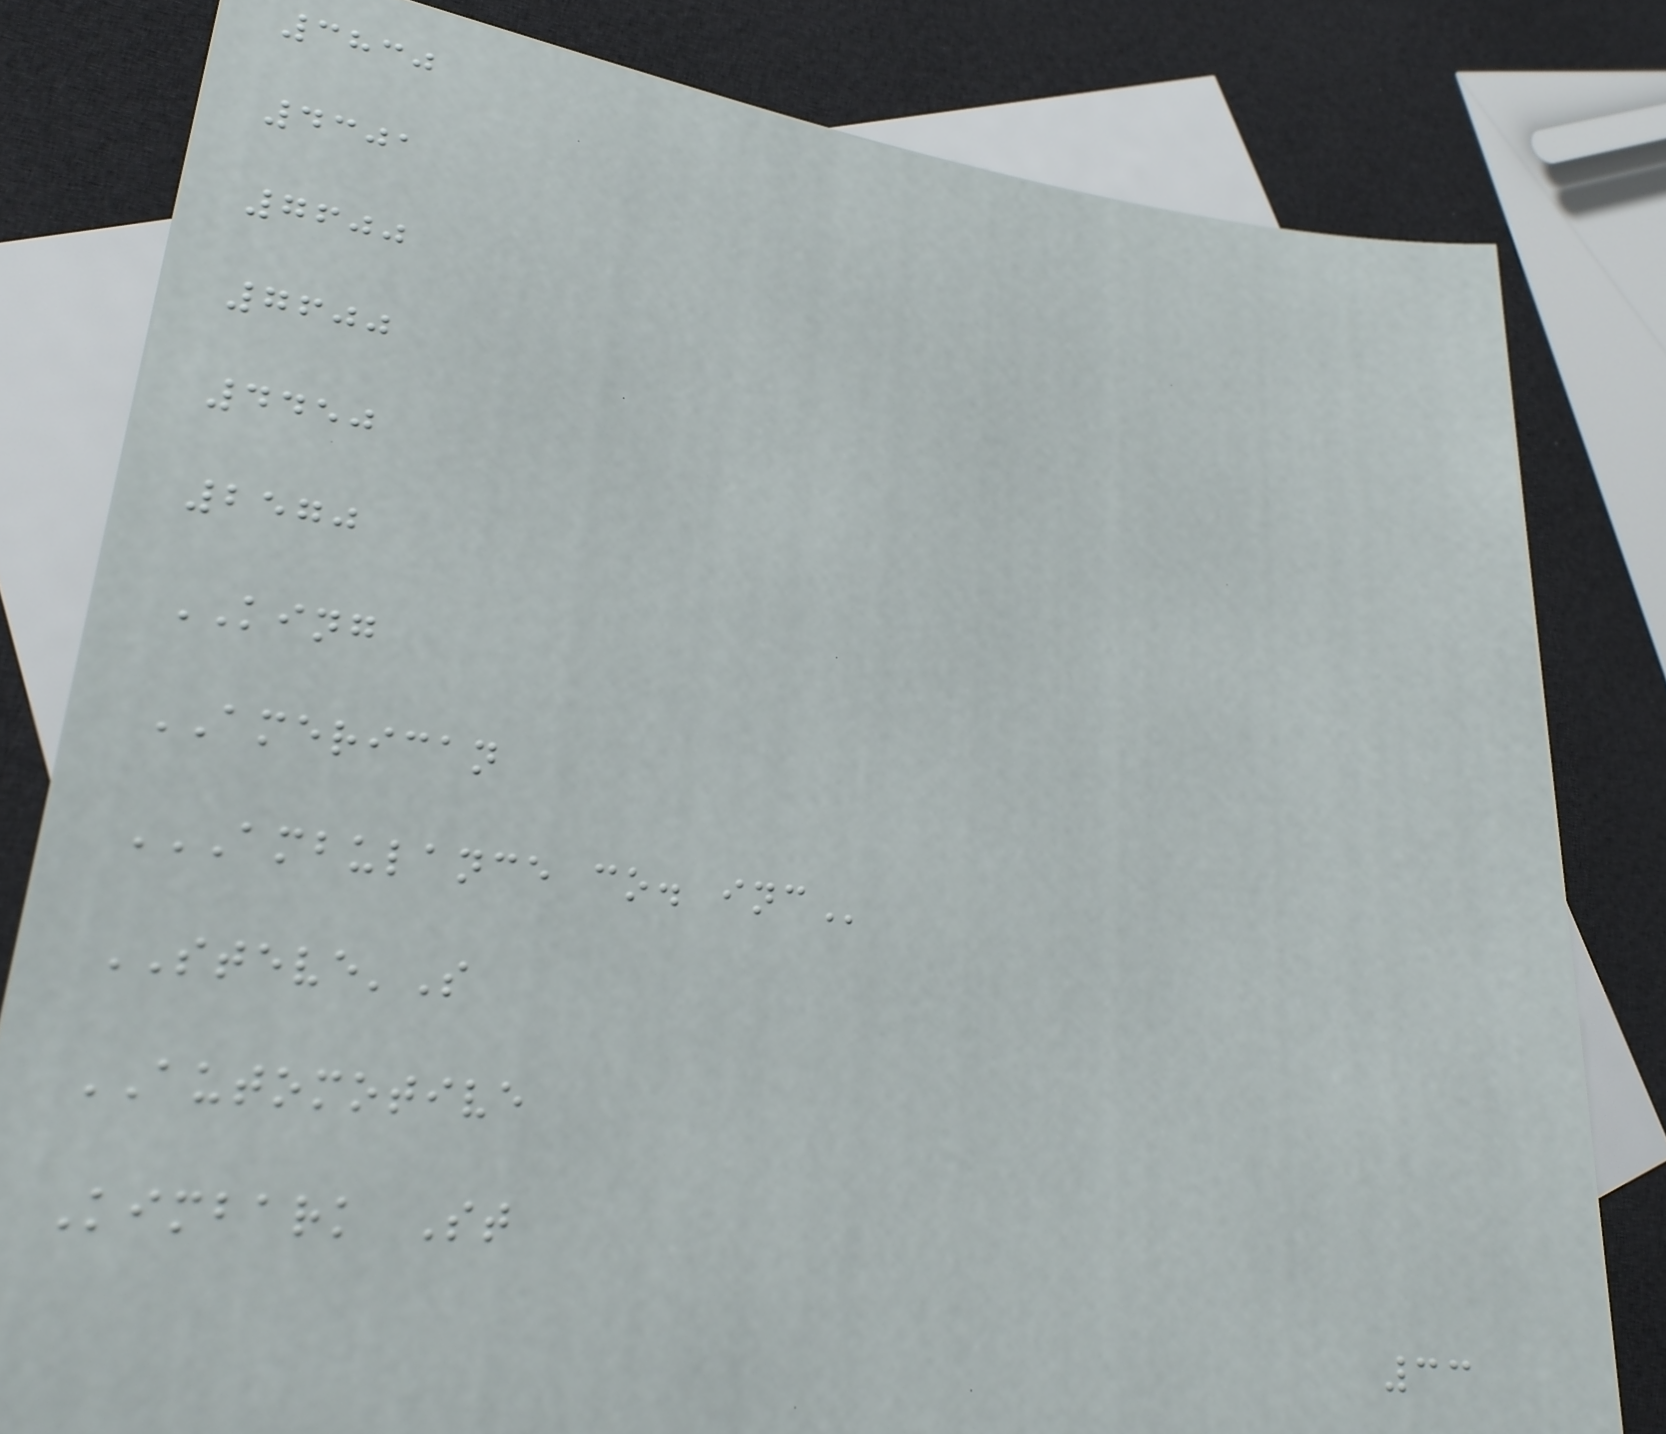3830
4301
7600
7600
4450
2570
KING
AMERICAN
AMBULANCE CO. INC
STEVE'S
AUTOMOTIVE
Kimbark St
33
